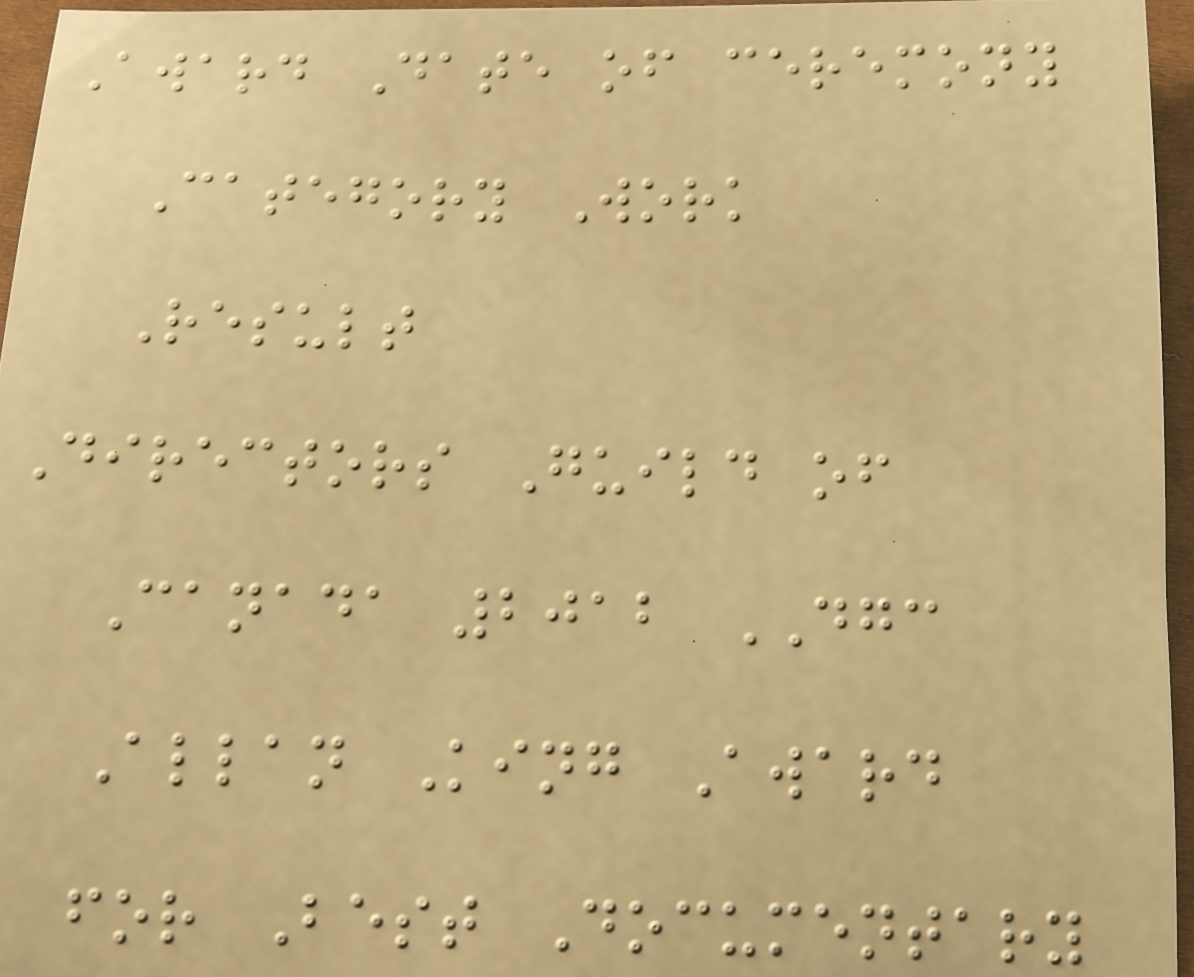Award Date of ceremony
Category Work
Result
Directors Guild of
Canada 2012 DGC
Allan King Award
for Best Documentary
